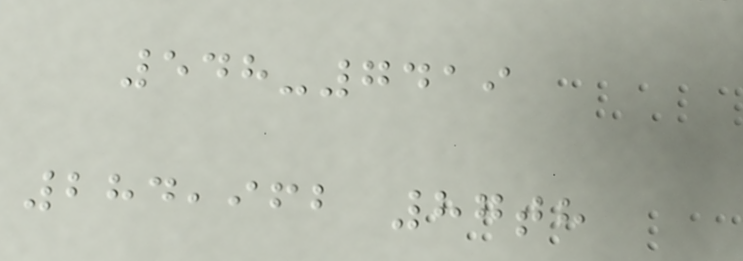548-7419
284,962 87th
